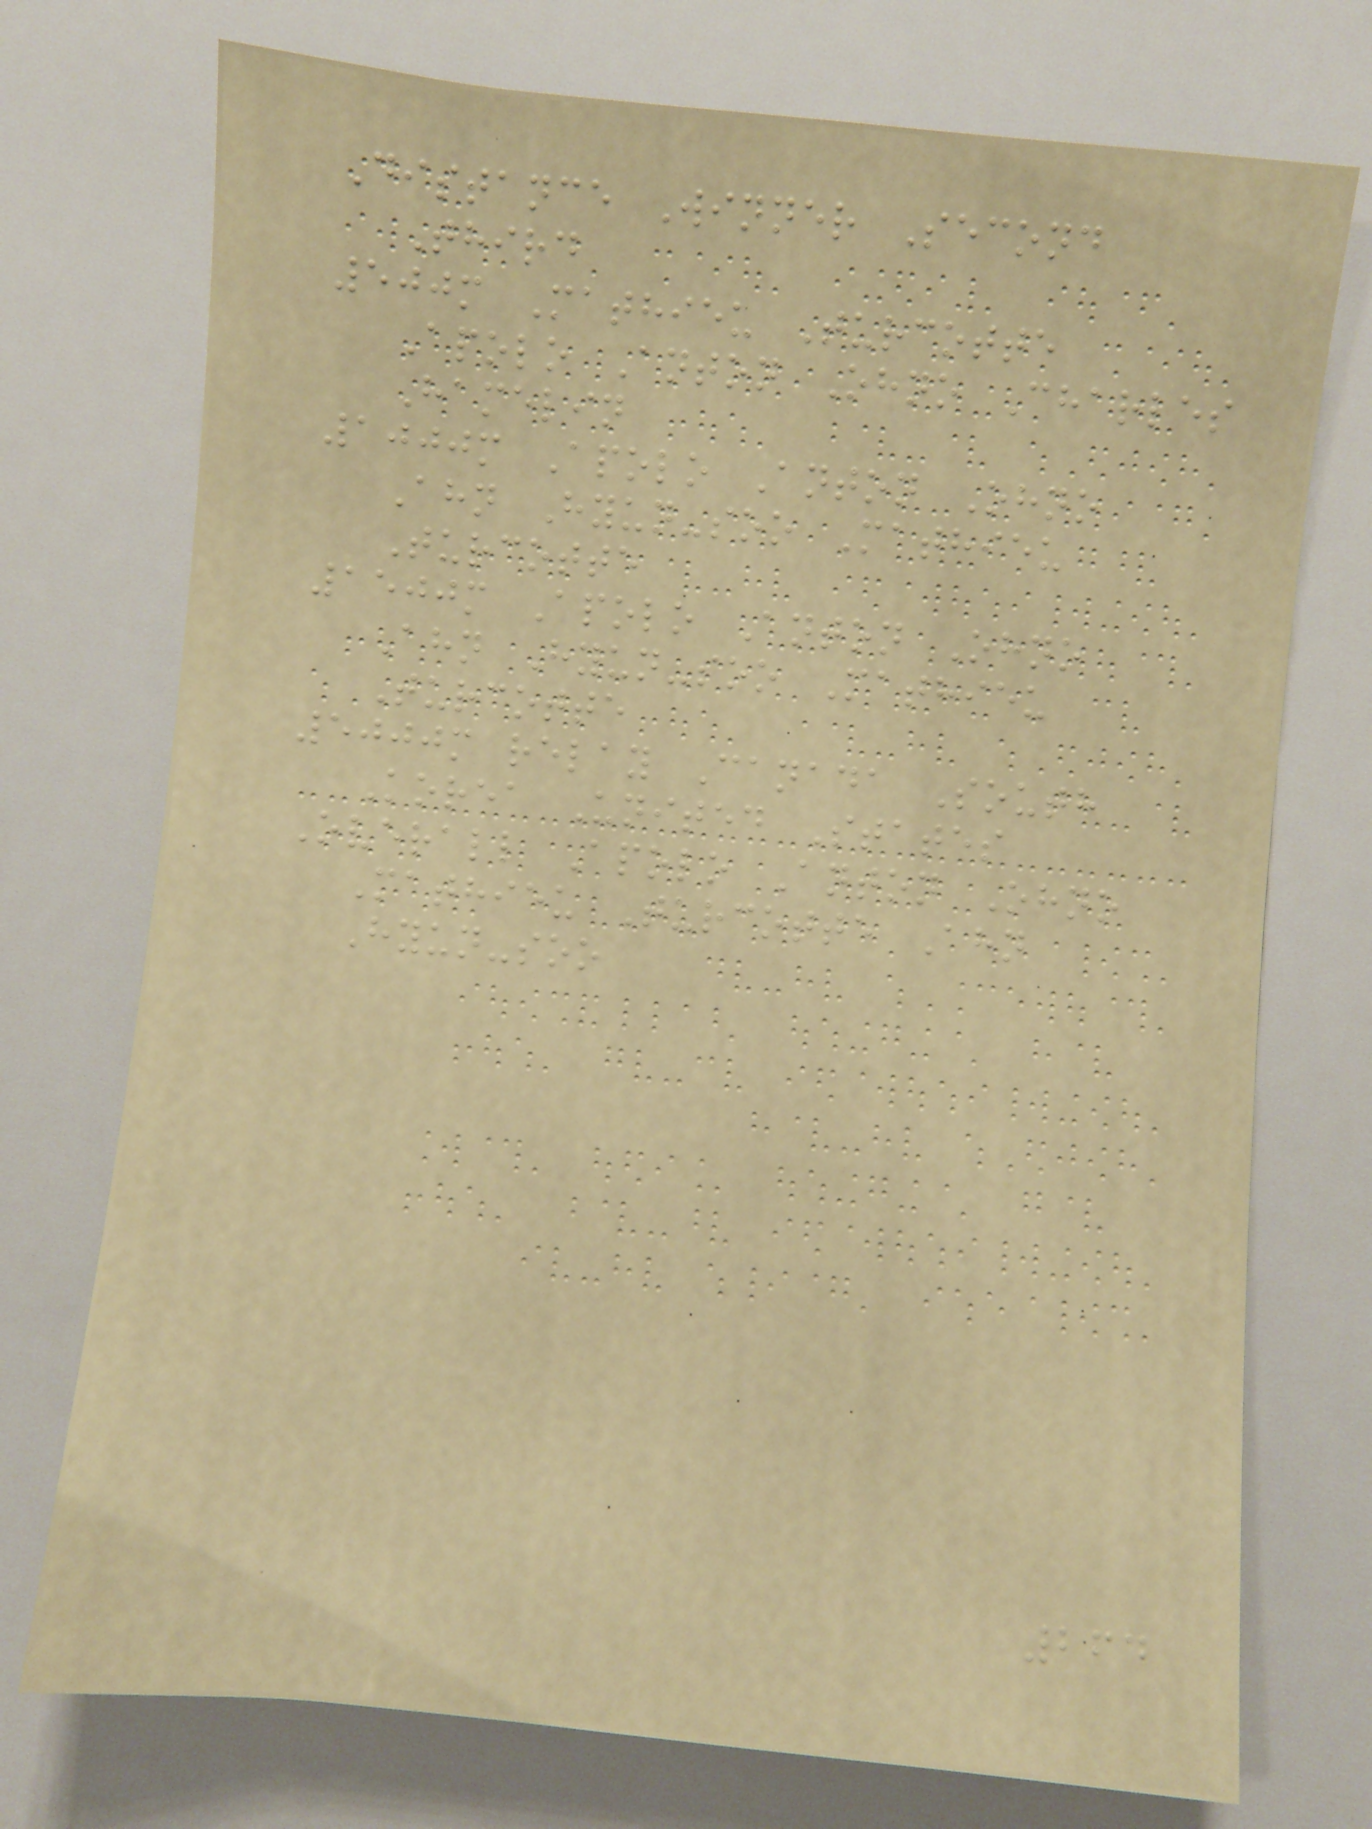Distance Winner Second
Third
500m Mathieu Turcotte
Apolo Anton Ohno Charles
Hamelin
1000m Apolo Anton Ohno
Ahn Hyun-soo Mathieu
Turcotte
1500m Apolo Anton Ohno
Ahn Hyun-soo Mathieu
Turcotte
5000m relay Canada South
Korea United States
Overall Apolo Anton Ohno
Mathieu Turcotte Ahn
Hyun-soo
264
